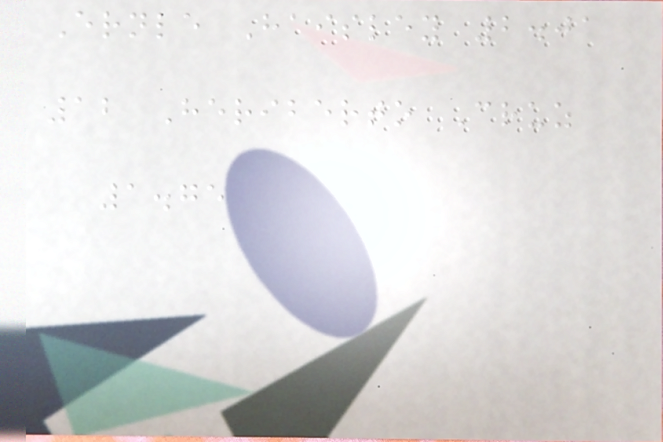Ernle Haisley 2.01
12 Heriberto Cruz
1.75
